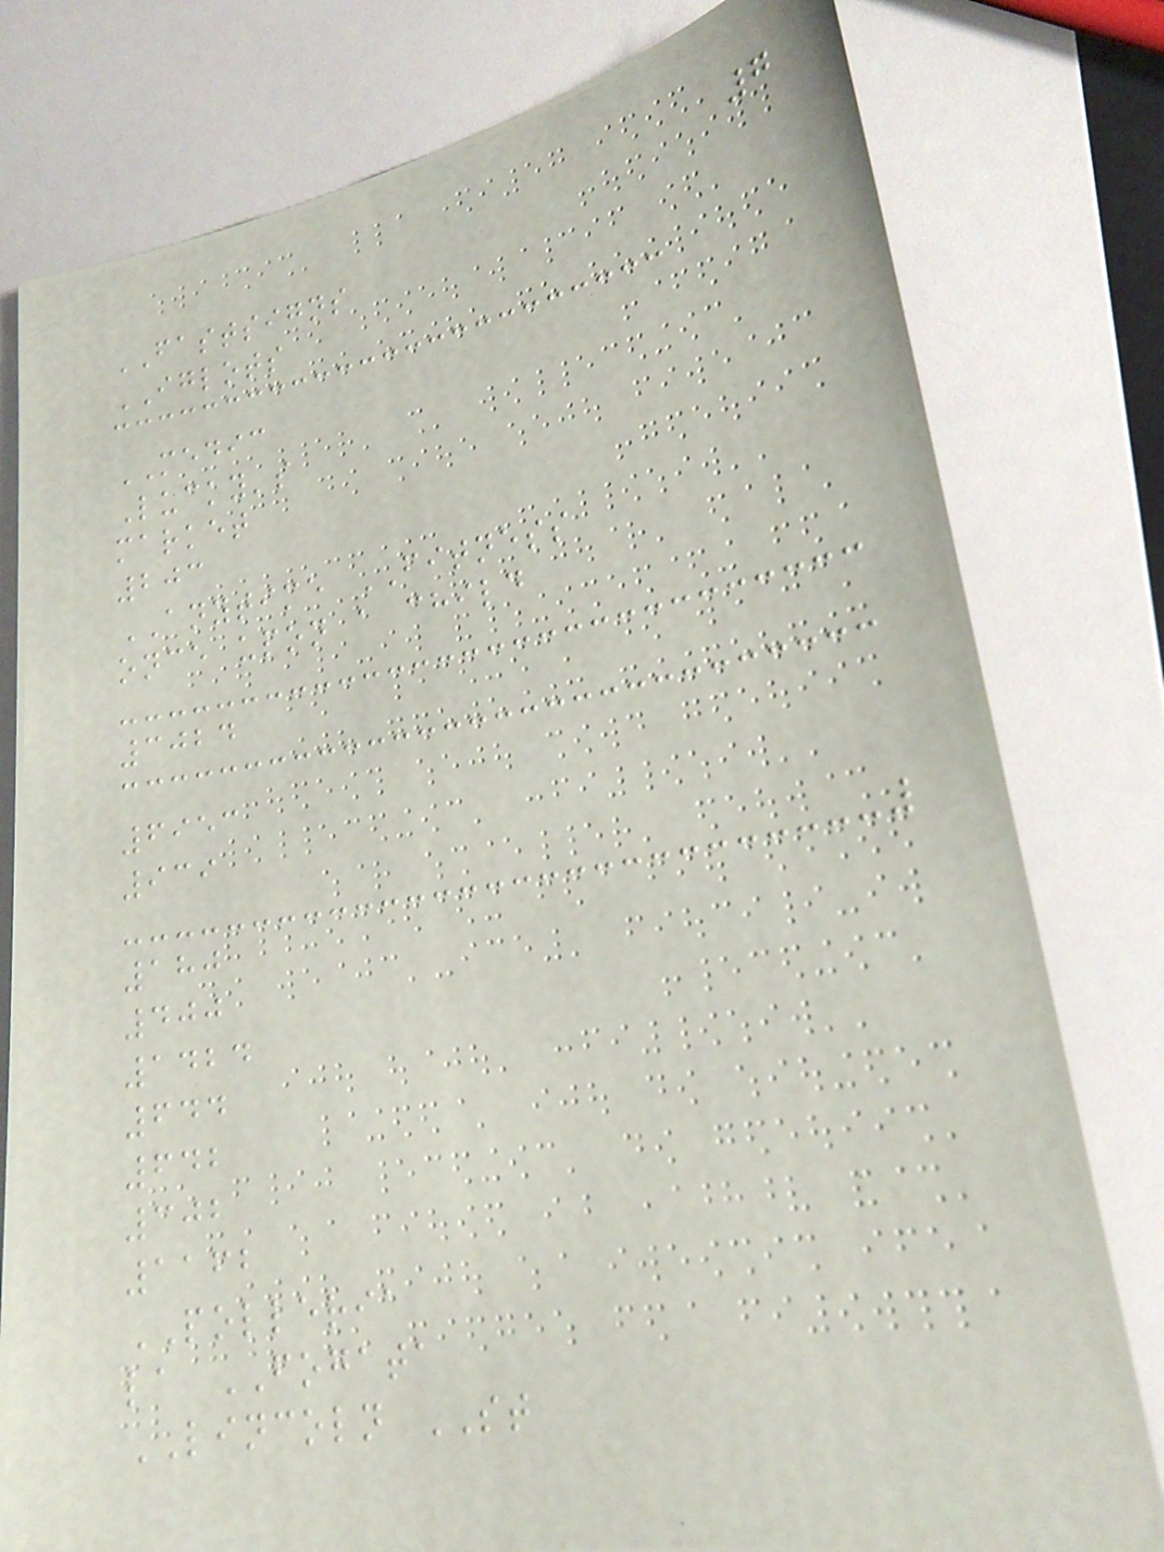7
FASTSIGNS
IGLOTS
MEDIC
Lucky's
market
203
ANYTIME FITNESS
once upon a child
3024
6953
939
180
400
1424
644
642
302
1162
POLLERIA
la FOGATA
LINCOLN ST
